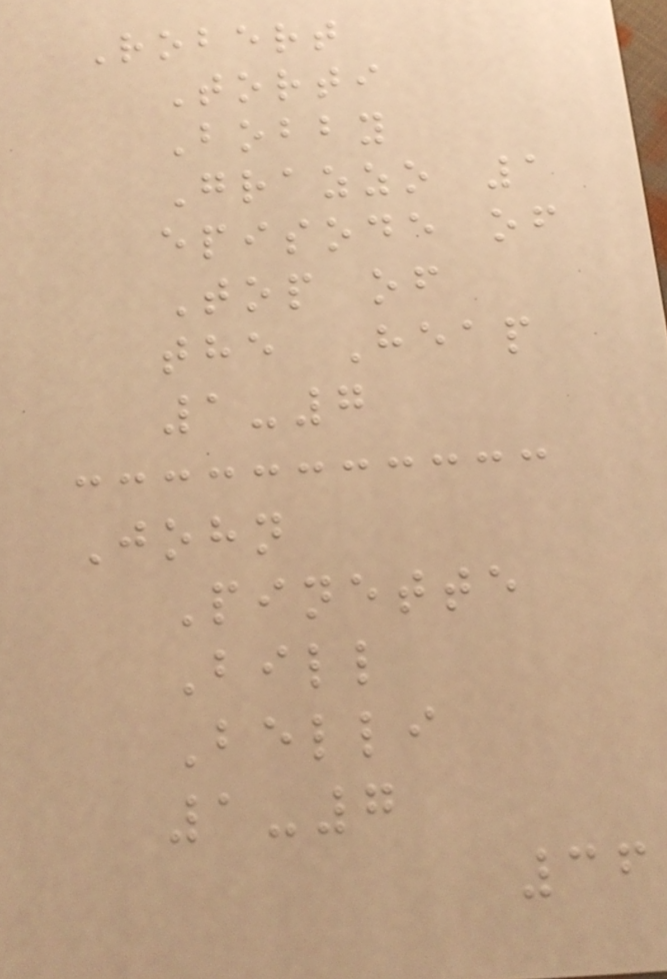Robert
Torti
Bobby
Grazzo 1
episode of
Top of
the Heap
1-7
John
Pinette
Bill
Belli
1-7
36
